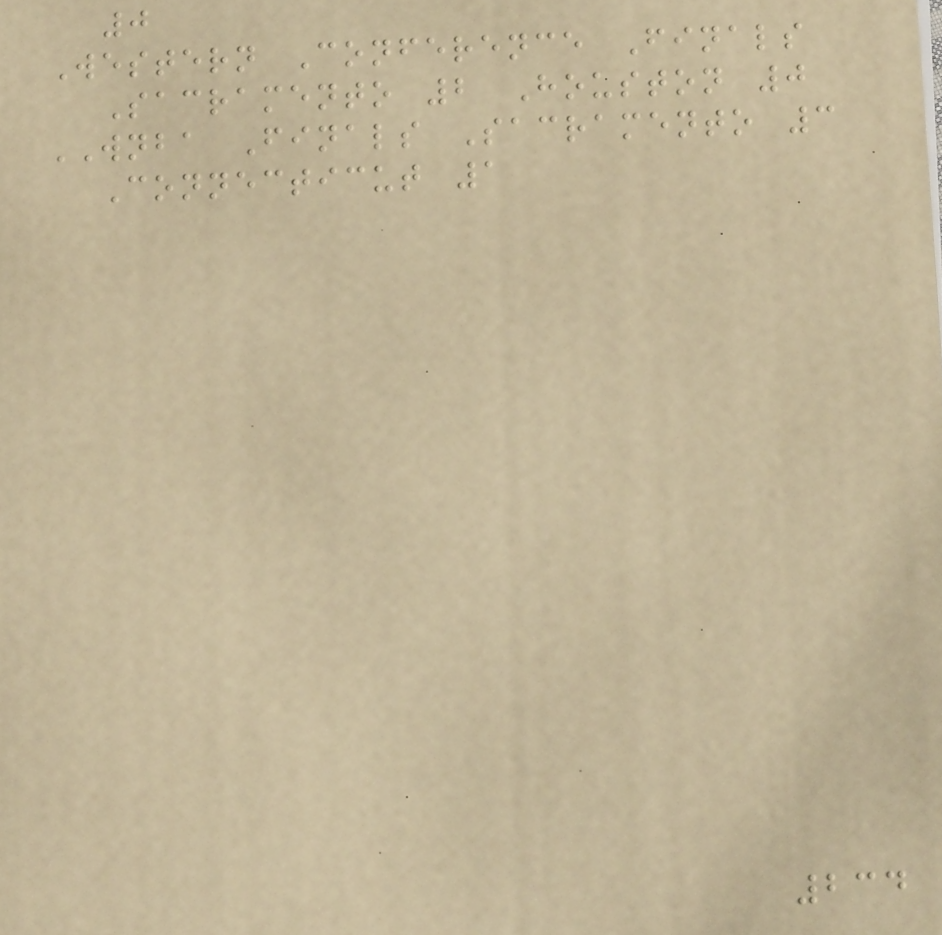0
Western Conference Finals
Sacramento 2 Houston 0
WNBA Finals Sacramento 3
Connecticut 1
234
